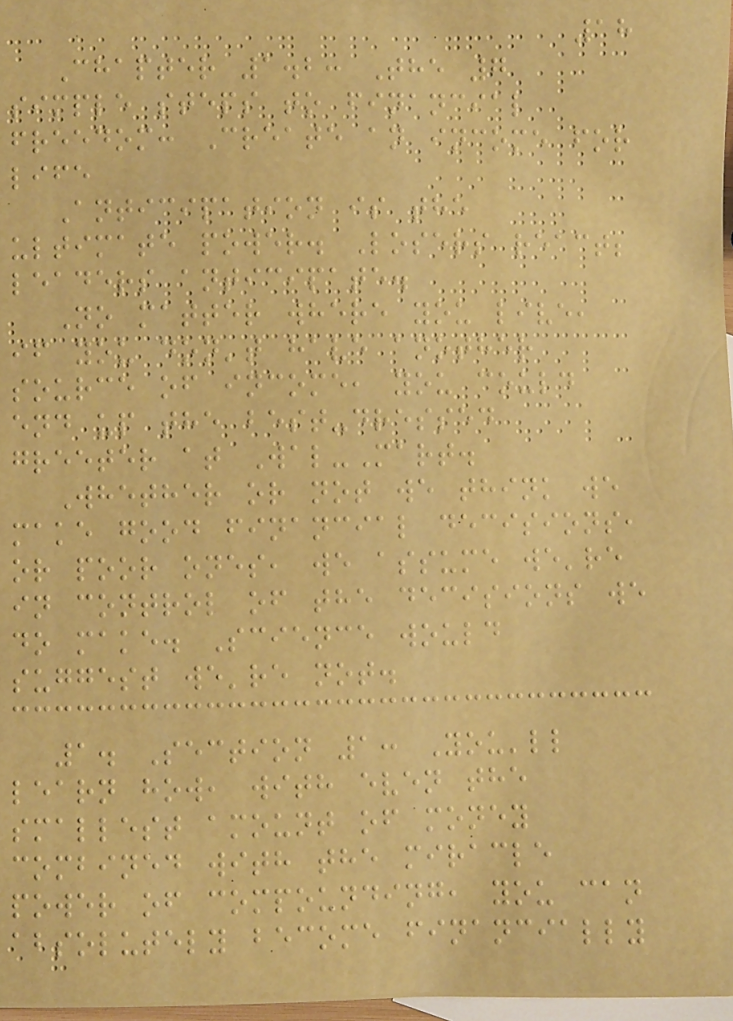18
Chapter 1.2: The 7
simple steps to financial
freedom: Create an income for
life
Anticipation is the
ultimate power. Losers react;
leaders anticipate.
No matter where you live,
if you don't have another
source of income, you could
end up the best-dressed
greeter at Wal-Mart.
Whether or not we think we
make good financial decisions,
or poor ones, we assume we're
in control of the decisions we
do make. Science would
suggest we're not.
1. Section 1: You'll
learn how, with even the
smallest amount of money
combined with the miracle
power of compounding, you can
absolutely become financially
